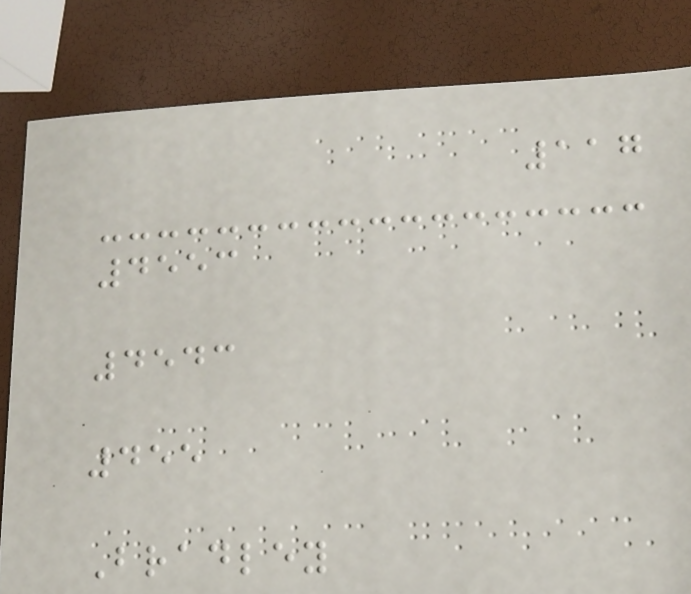117
4553
4543
455
Bradley
